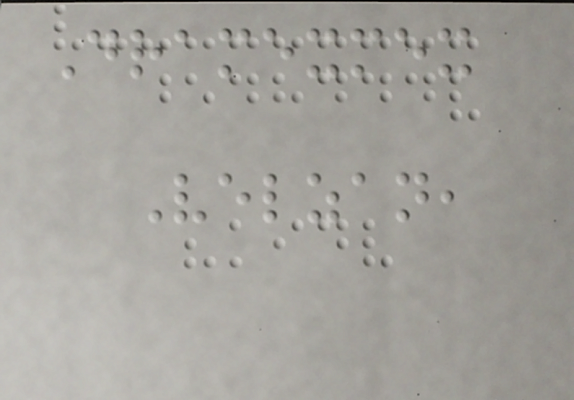Dramexmex
Velzan,
